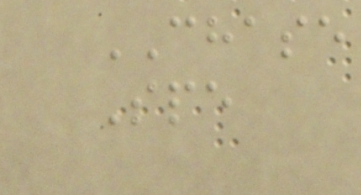CHASE
Spe
